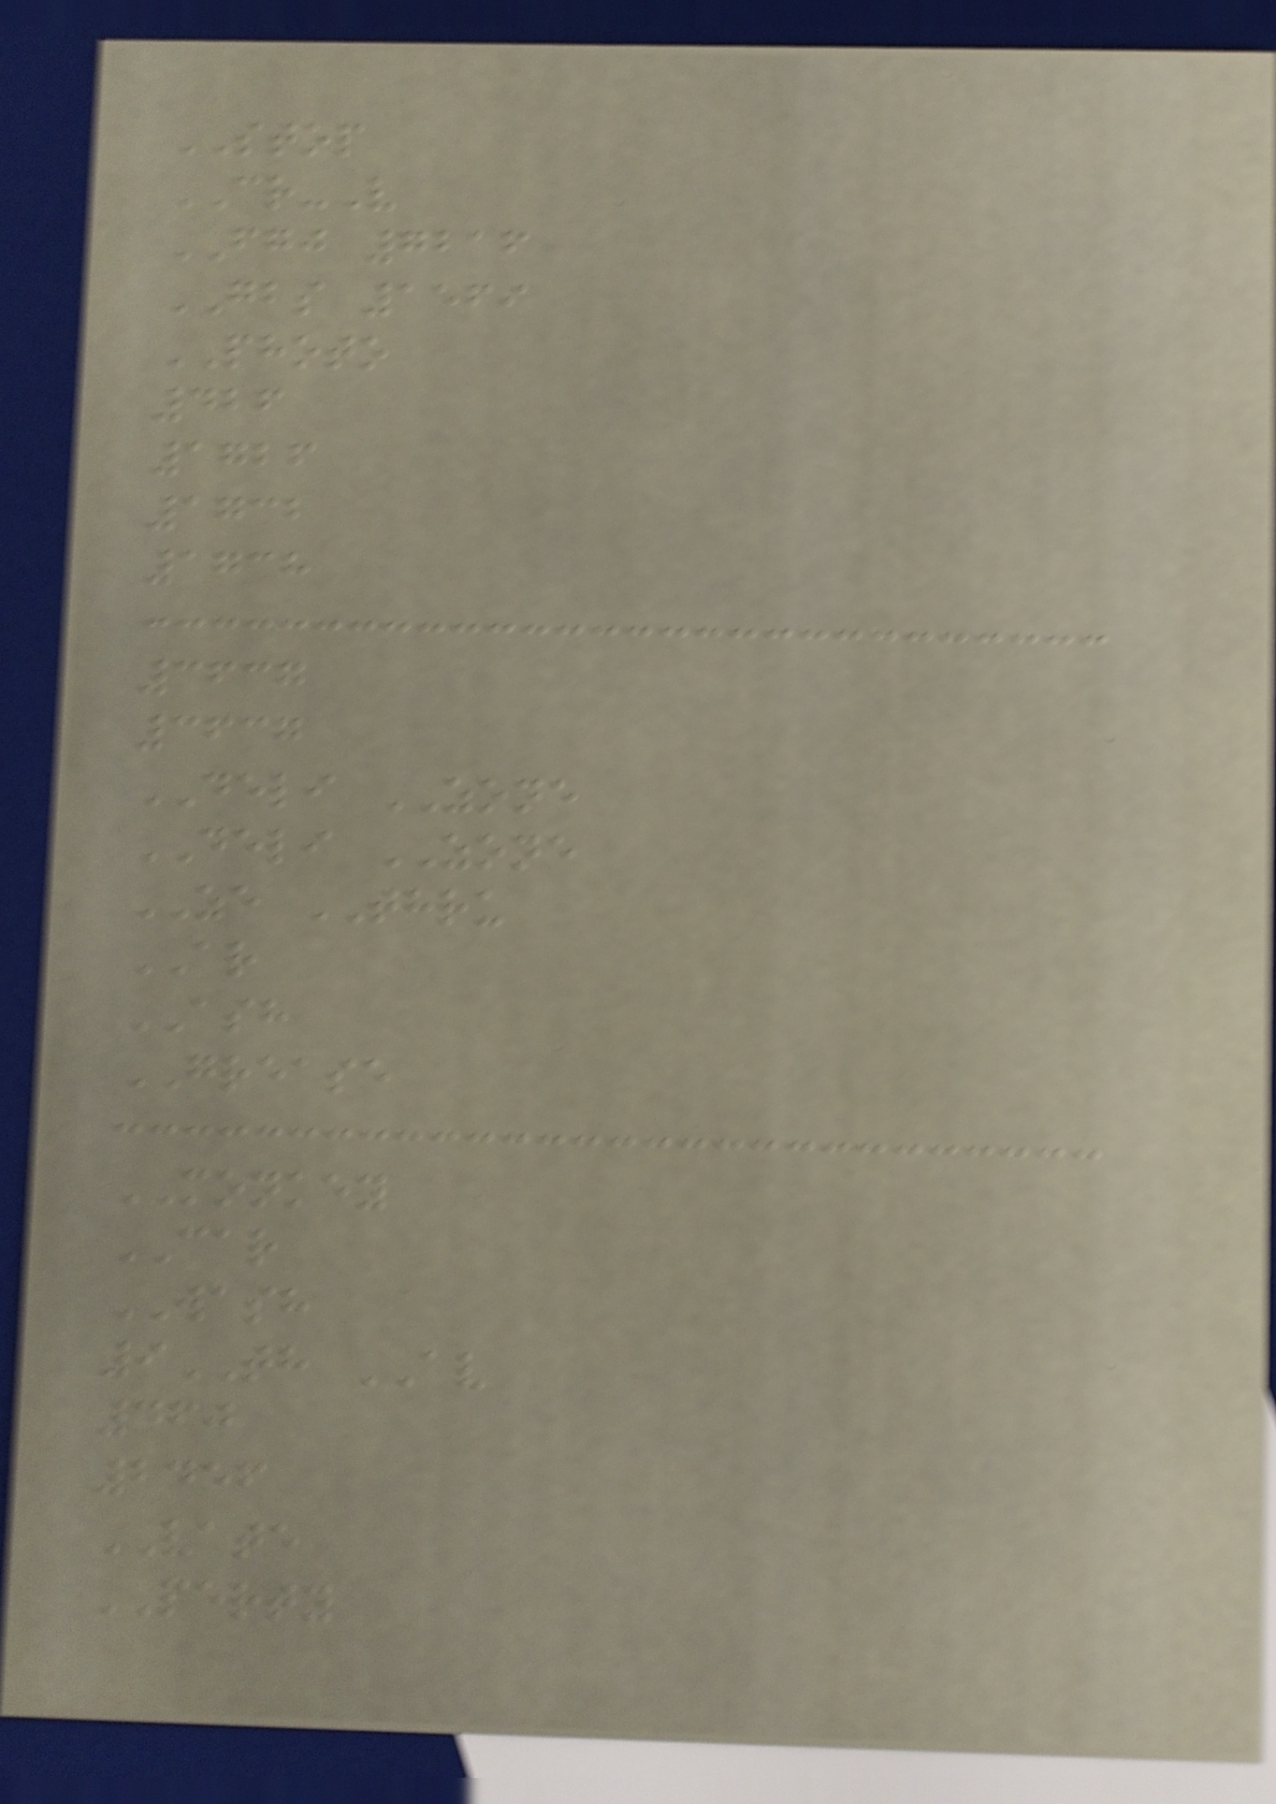STOP
CR-V
FGJ 7216
GBS 1569
PHOTO
426
1726
1732
1738
3637
3637
DELI ZONE
DELI ZONE
ZE THRU
AR
ASH
GREASE
MONKEY
CAR
WASH
9TH AV
460
2456
VATE
PERTY
